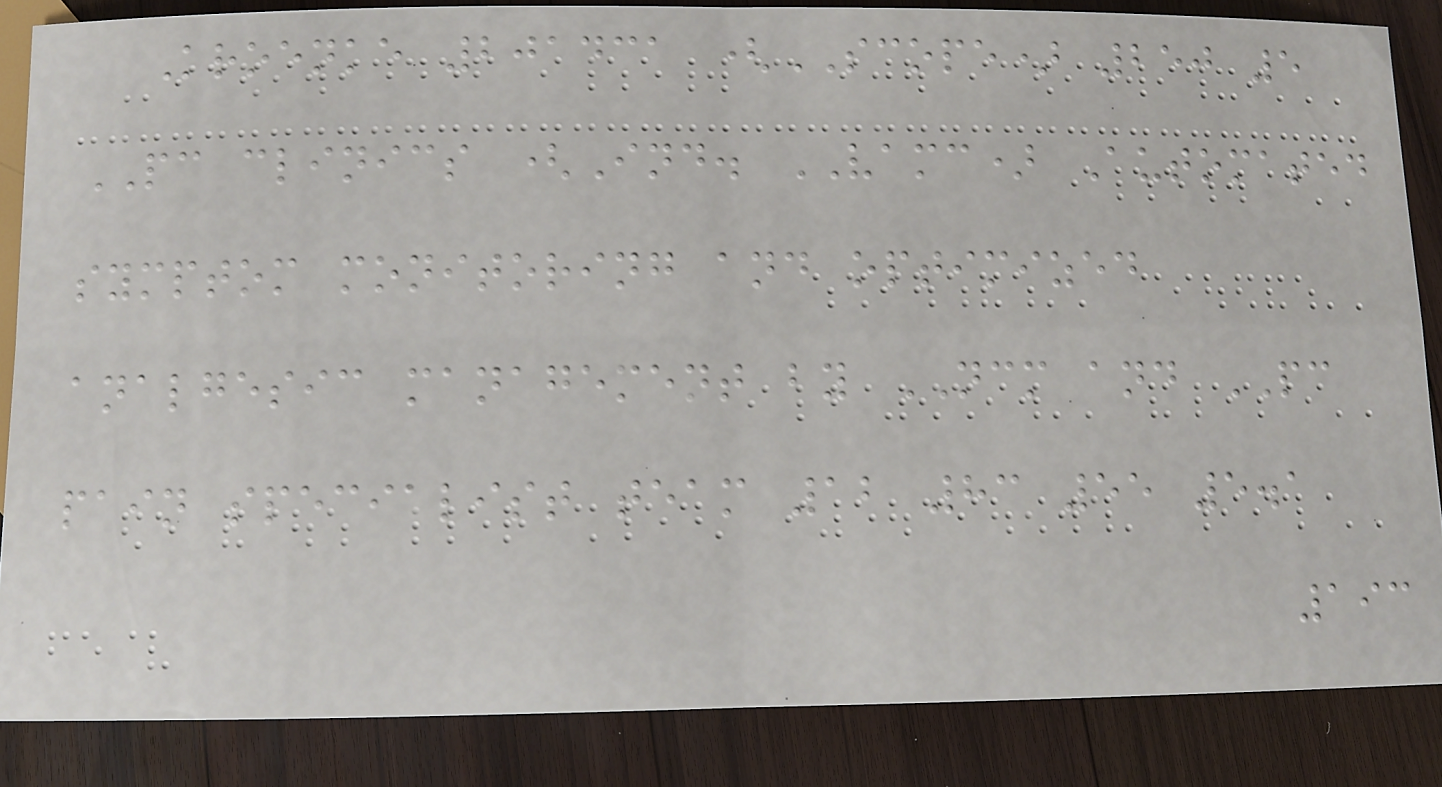Kroenke 201431 (SCOPE) 250 5
PC clinics (Ind. VAMC) Automated
symptom monitoring and optimized
analgesic management by NCM and PC
pain specialist team 12 83 55 5.1
193
